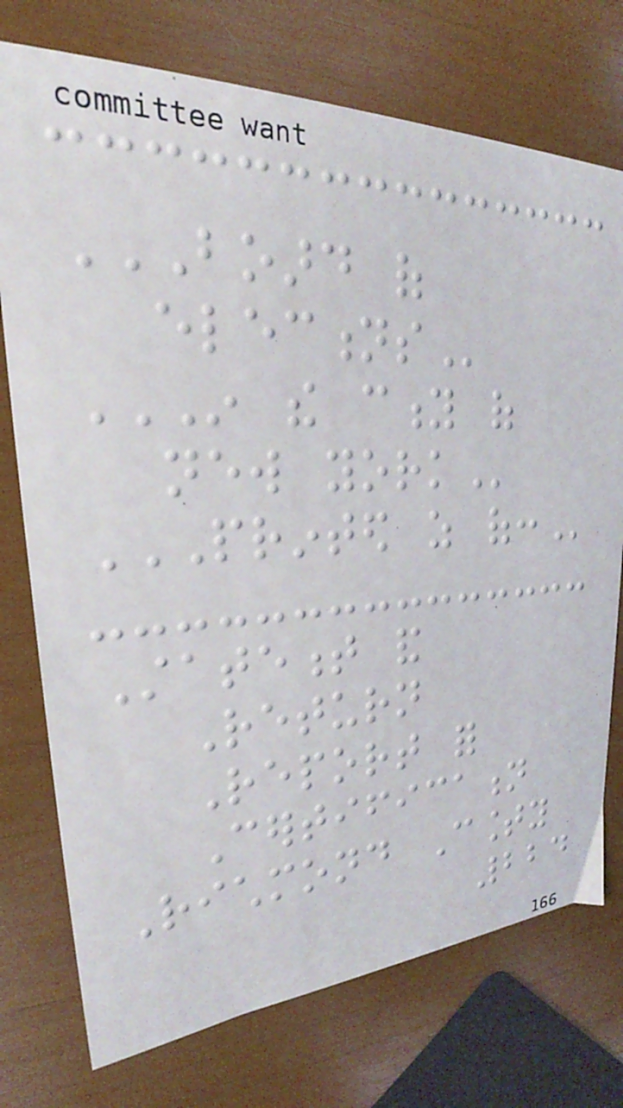BOARD OF
ELECTIONS
IN THE CITY OF
NEW YORK
PRINTED AS OF:
Statement and
Return
Report for
Certification
Richmond County
224
